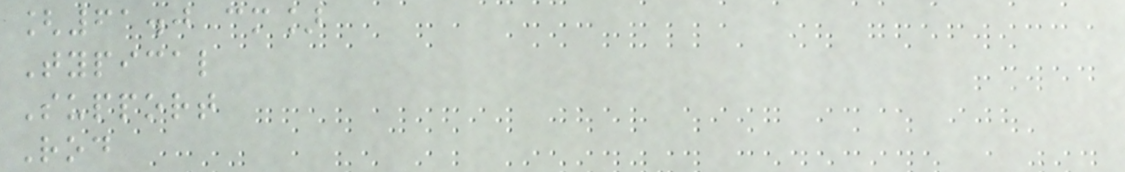[61.0 cm]
Typical
Support
Rod
